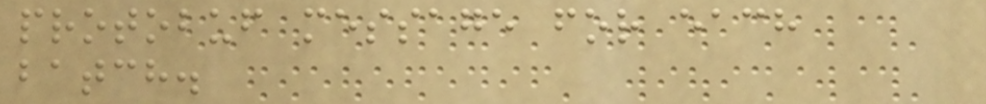protobuf message for each
batch.
